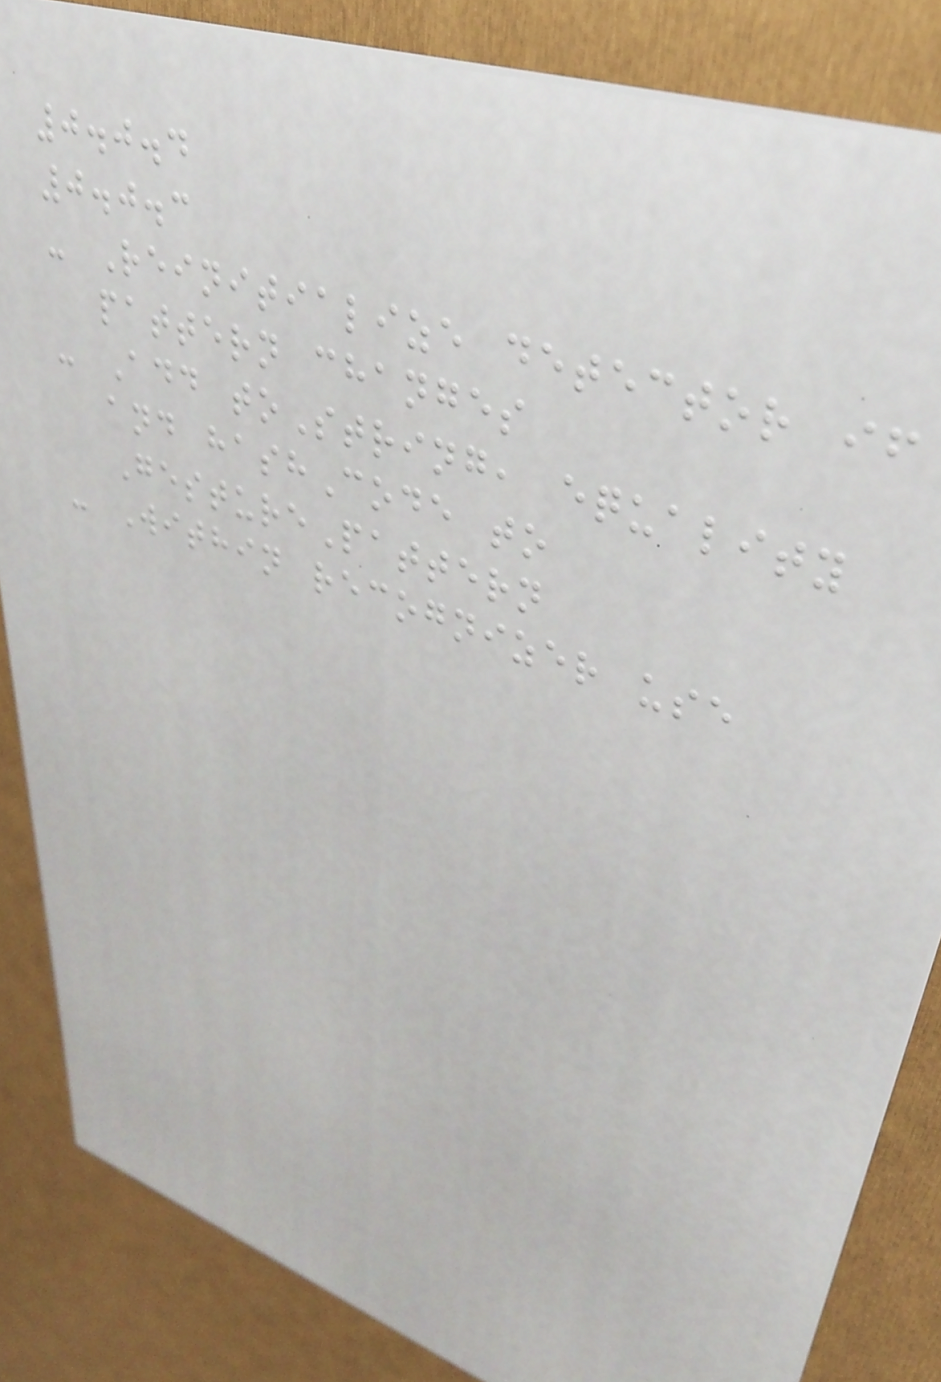0.0.4
0.0.3
- Reinitialize detector if
pattern changes
- Add toString, equality
and hashCode to
GesturePattern
- Within recognizer use
